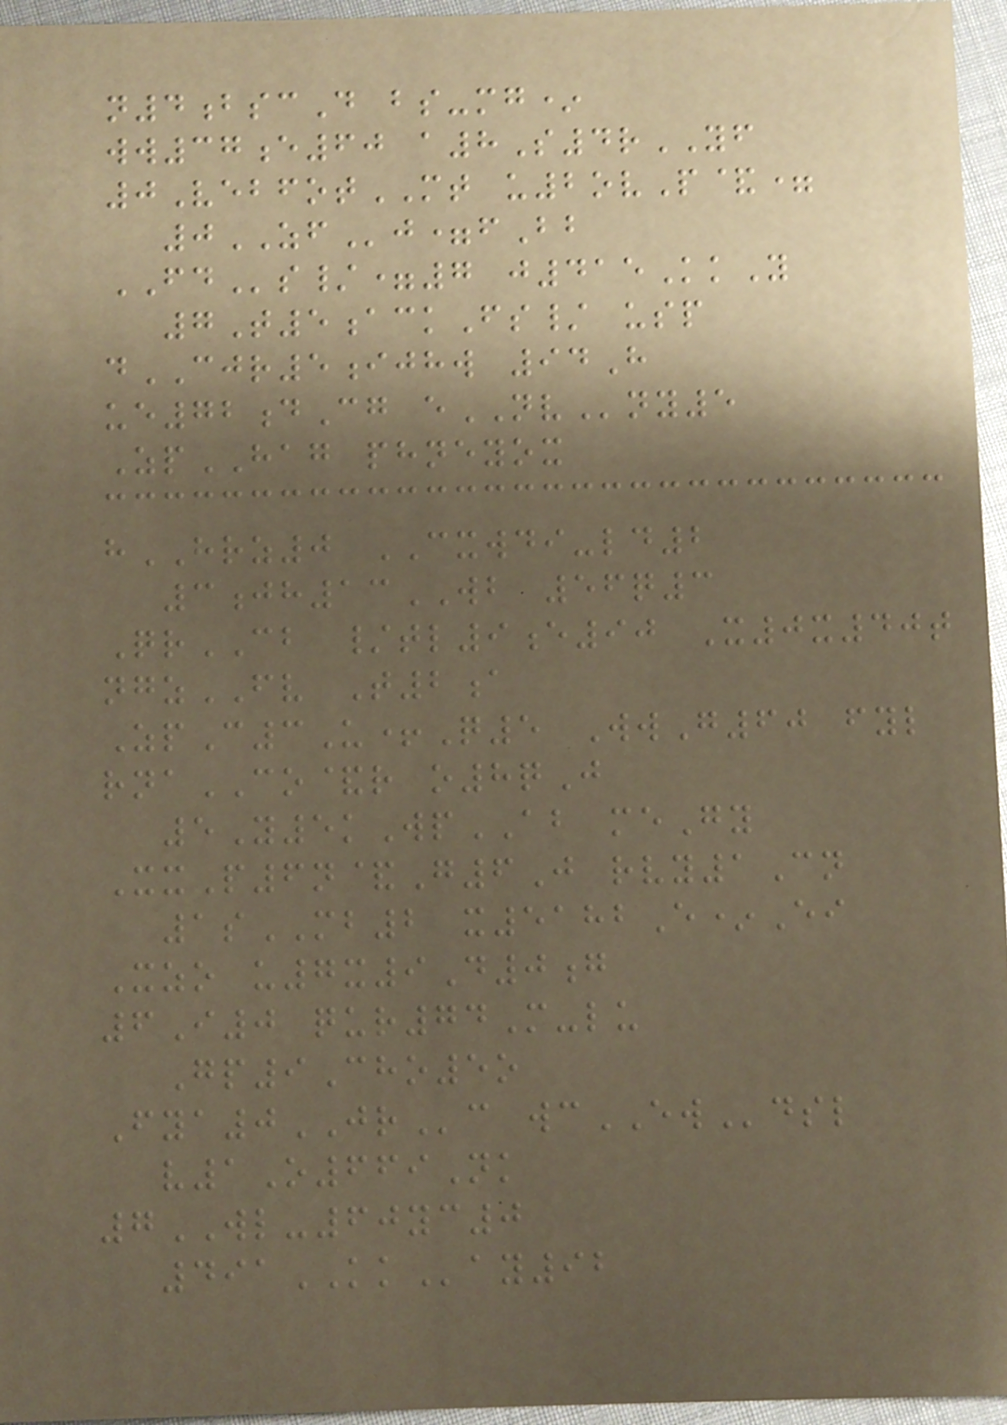n4bscD bs-mg*
ww37e60 a8S4rYF
0VebfotMT u2ovP&=
0ZFj=fBb
FDs/=7 j415KkY
7T5ackFs/ usp
dCJR5ijhw 94H
ue72dCg eNVny5
ZpHAG phneyox
hHRZ0 CXWDI-ld2
3jh13WB 56q3
QrCB /tl9e90 X0x40t
ngzFV T2a
ZpC3U+Q5 WwG60 fyl
rnaCO&r o8qJ
5Y5kWpAB meGy
XxP6n&G6J rvy1Cn
1sMB2 x5182E*Ei
Xzo u7x9D0g
6I0 qur74M-lu
Gp9Cho5o
Fya0JRc wcEWdsl
v1O669Nk
7WL-60yc0
491KKay92
